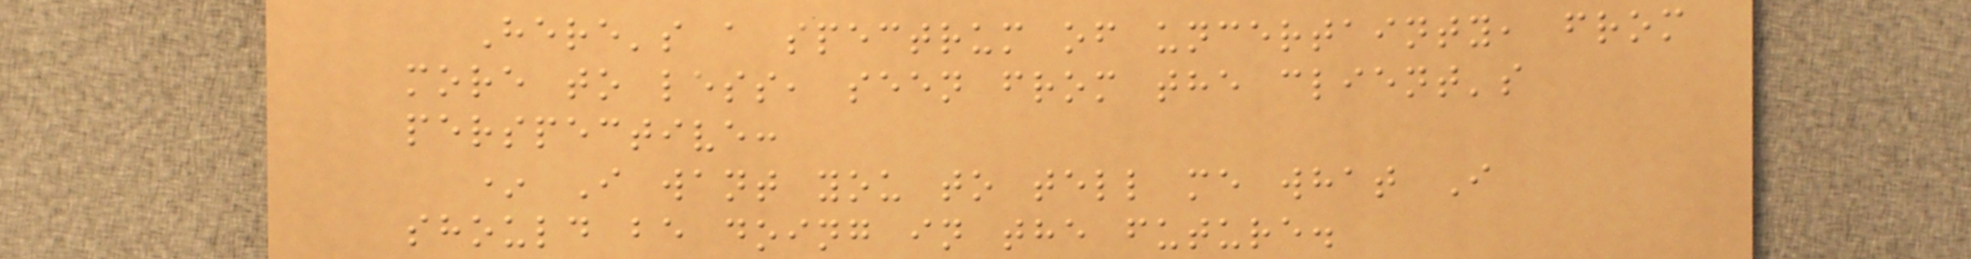Here's a spectrum of uncertainty, from
more to less, seen from the client's
perspective:
* I want you to tell me what I
should be doing in the future.
